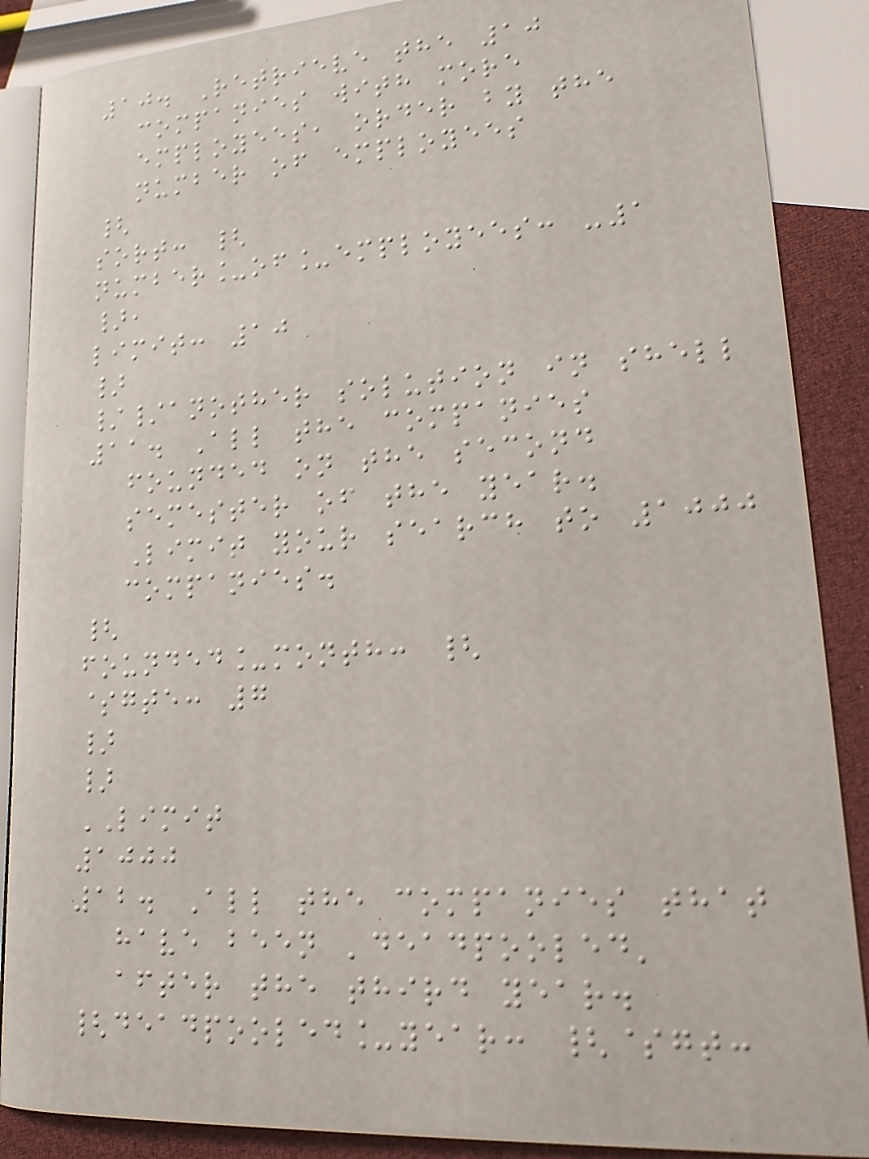10. Retrieve the 10
companies with more
employees, order by the
number of employees
{
sort: {
number_of_employees: -1
},
limit: 10
}
//another solution in shell
11. All the companies
founded on the second
semester of the year.
Limit your search to 1000
companies.
{
founded_month: {
$gte: 7
}
}
LIMIT
1000
12. All the companies that
have been 'deadpooled'
after the third year.
{deadpooled_year: {$gt:
